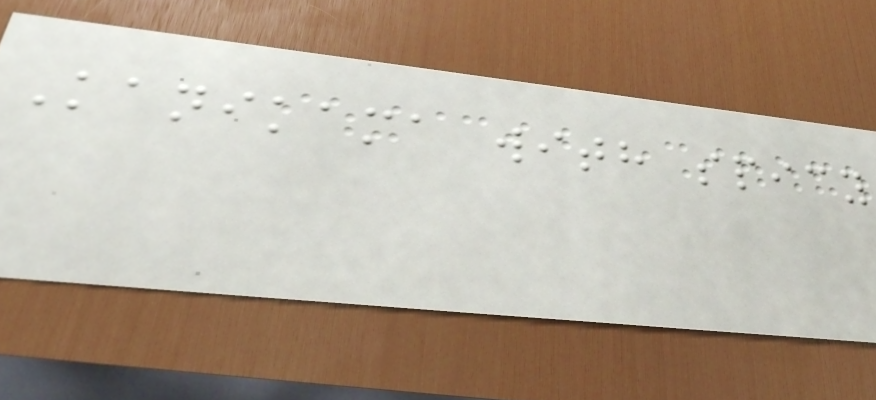Kanikama with spicy
